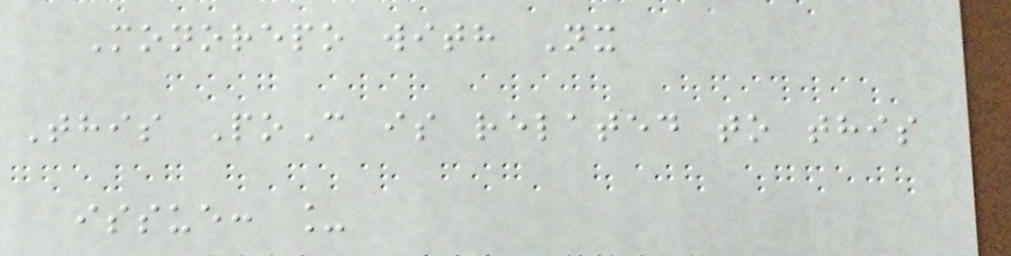Monorepo with Nx
This PoC is related to this
issue: _
